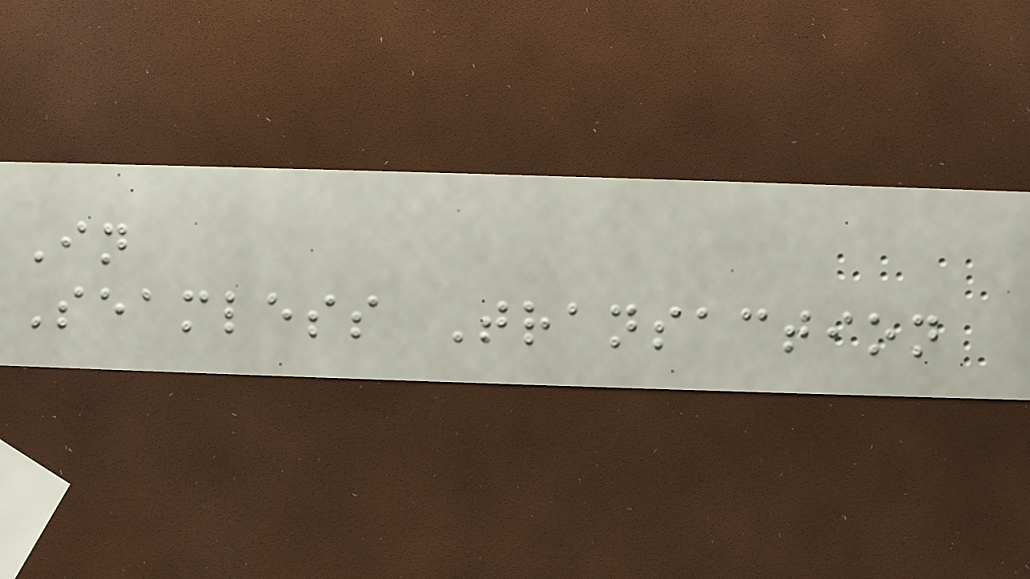In
Seamless Transaction
